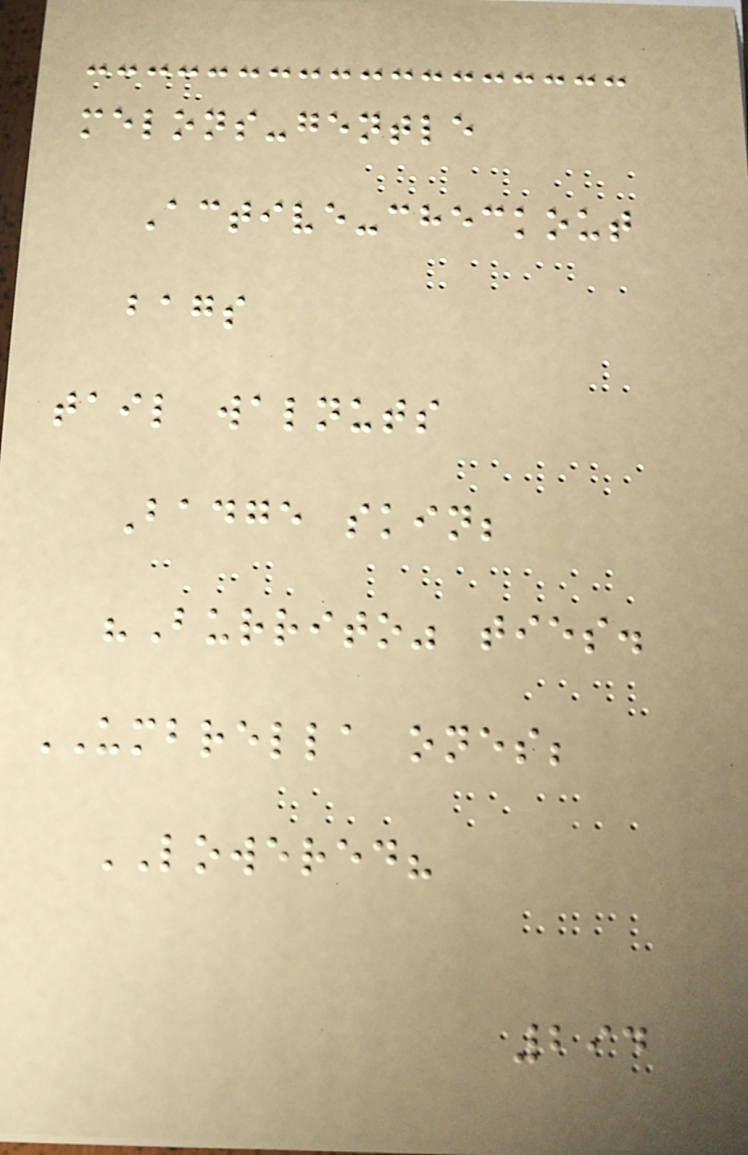melons-gentle
Active-checkout
bags
tail walnuts
Badge skin;
"Burrito" ties.
UMBRELLA ones;
LOWERED?
294
